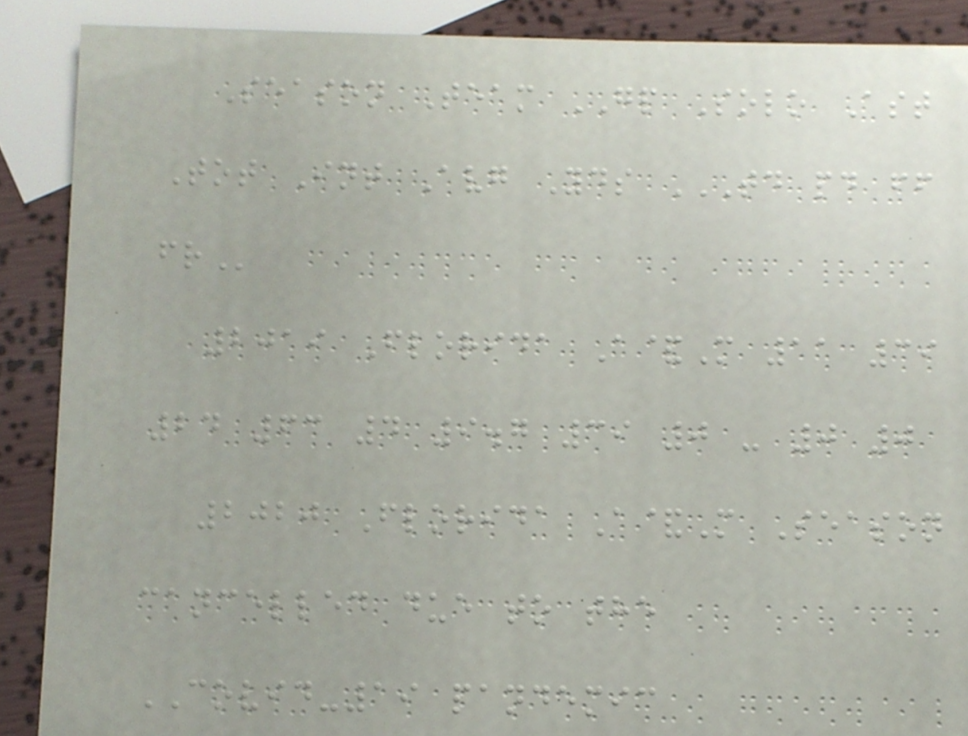Season Team GP Solo Ast
Tot Int Avg Yds TD PD FF
FR
2019 Florida A&M 11 39
24 63 4 9.7 39 0 - 0 0
2020 Florida A&M Season
cancelled due to the
COVID-19 pandemic
